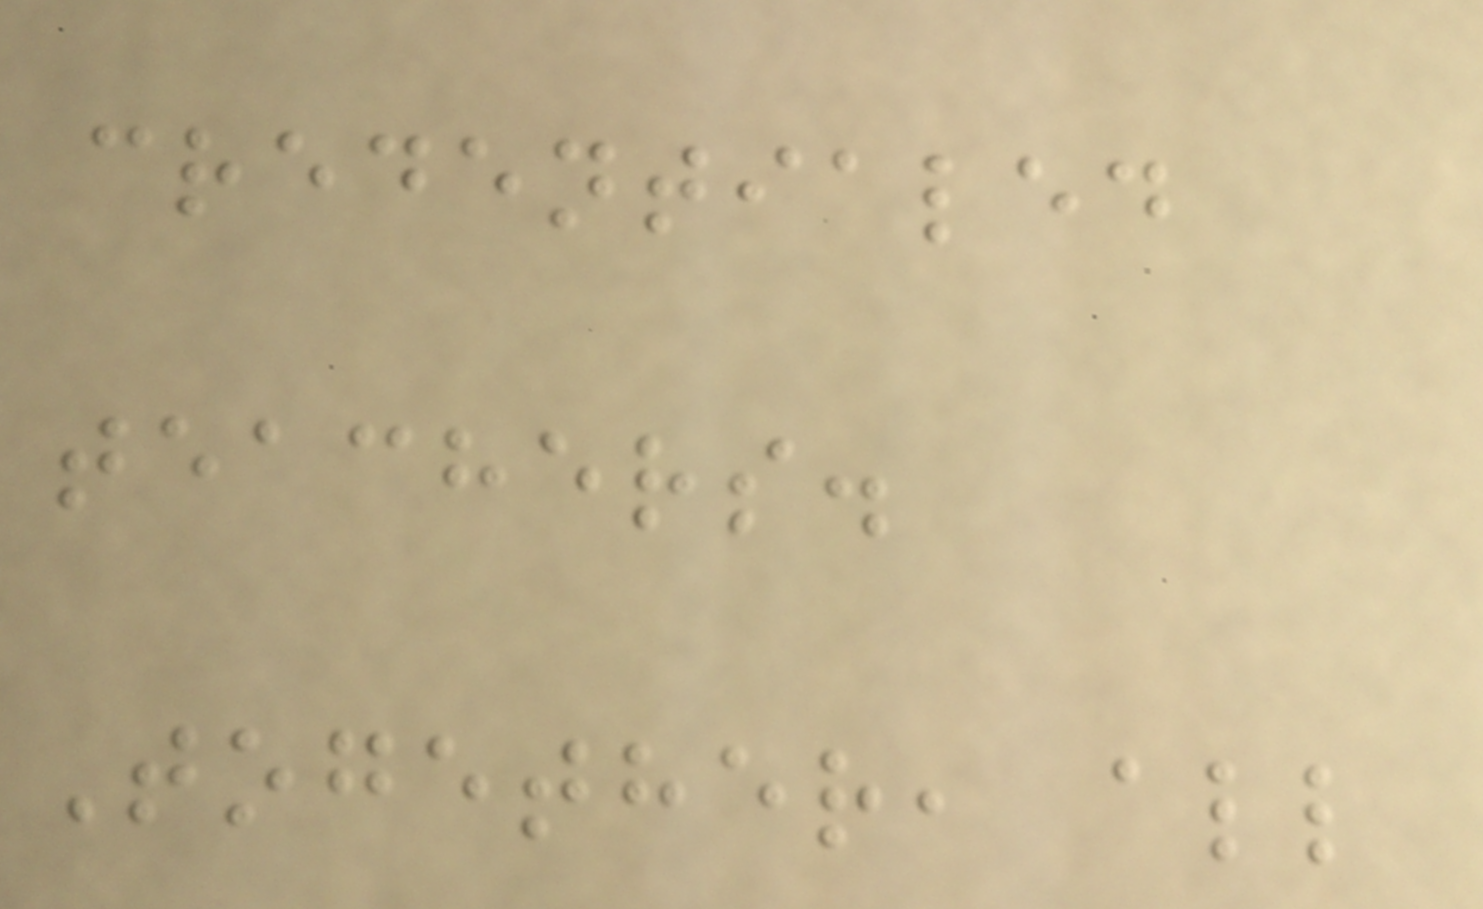credentialed
teachers.
Together, all
